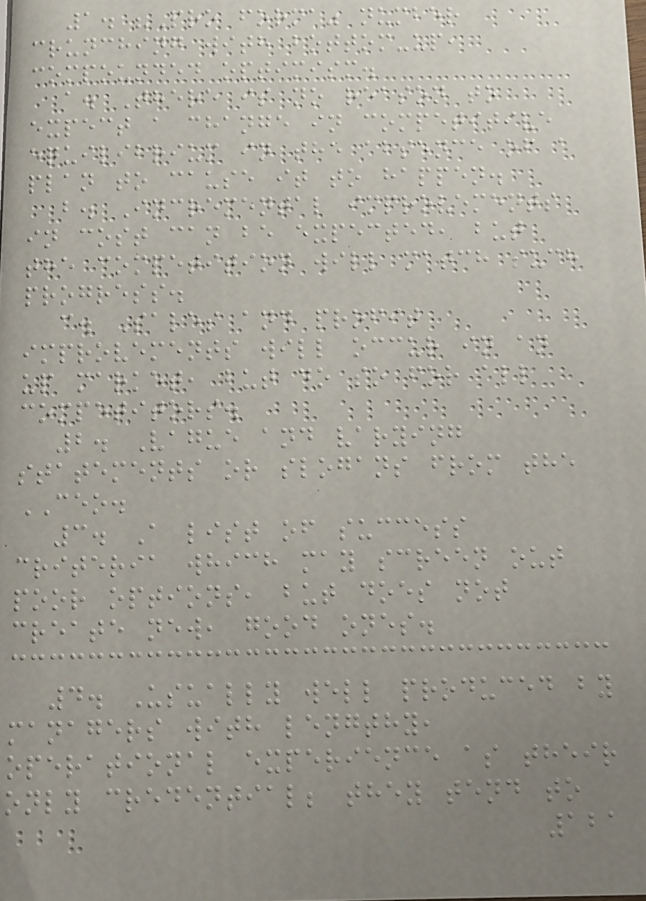1. "Pro forma" number
crunching with bottom-up,
compounded optimism.
a. There is no reason to
expect a change in competitive
equilibrium in the absence of a
plan to cause it to happen.
b. Incremental improvements
in cost can be expected, but
the competition will match such
progress.
c. Sales and profit
improvements will occur in an
up market, but do so for all
competitors.
2. Vague and varying
statements or slogans from the
CEO.
3. A list of success
criteria which may screen out
poor options, but does not
create new, good ones.
4. Usually well produced by
managers with lengthy,
operational experience as their
only credential; they tend to
121
